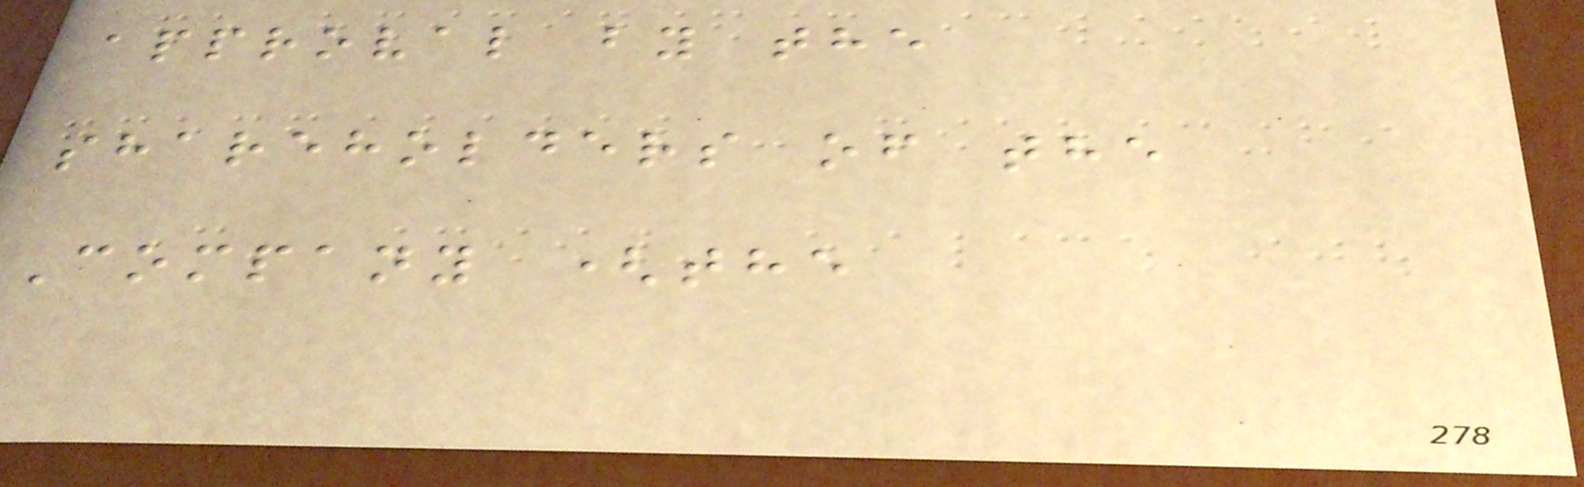approval by the
shareholders of the
Company (the
